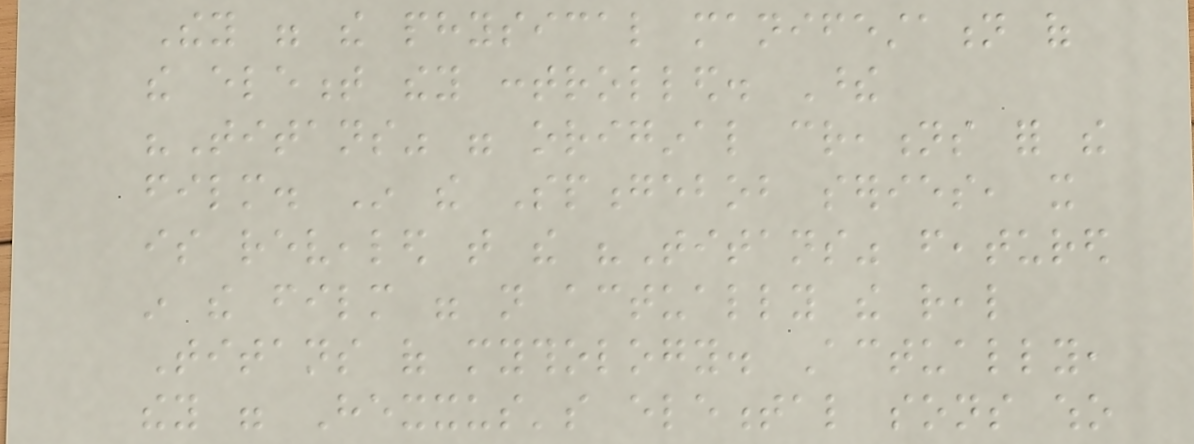They were the physical manifestation of
the element they controlled. These
"Titans" were original creations for the
film. In the Spongebob series, it
is revealed that the "Titans" featured
in the film were not actually the real
Titans of mythology. Actually,
they were Hexxus's elemental sons who
